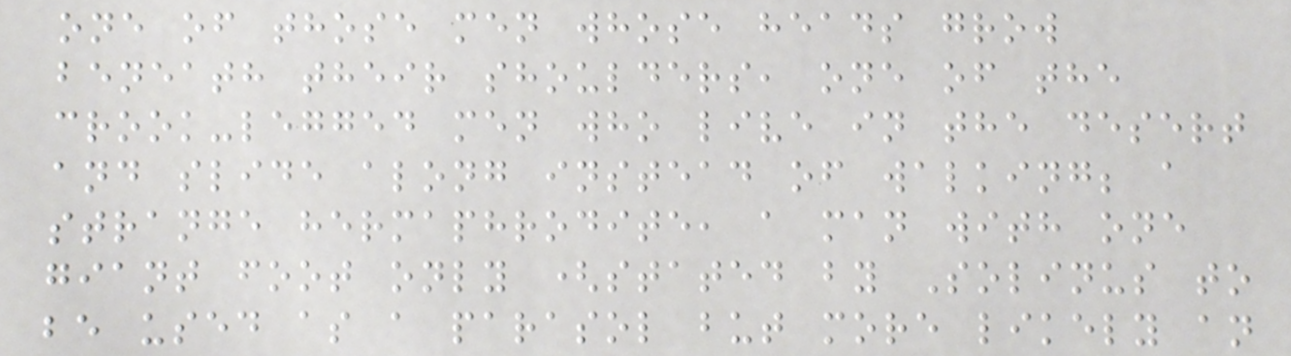one of those men whose heads grow
beneath their shoulders, one of the
crook-legged men who live in the desert
and slide along instead of walking; a
strange hermaphrodite, a man with one
giant foot only (stated by Solinus to
be used as a parasol but more likely an
